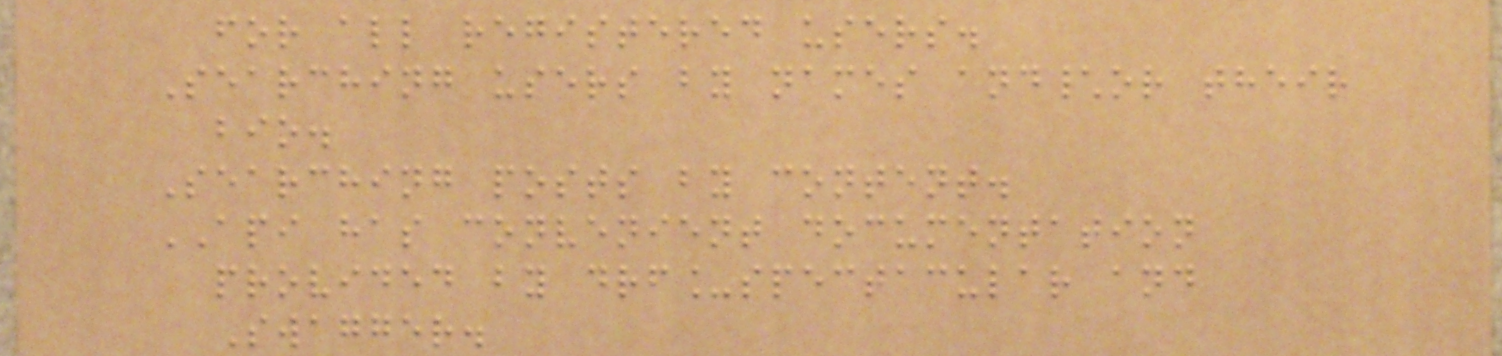for all registered users.
Searching users by names and\or their
bio.
Searching posts by content.
API has convenient documentation
provided by drf_spectacular and
Swagger.
